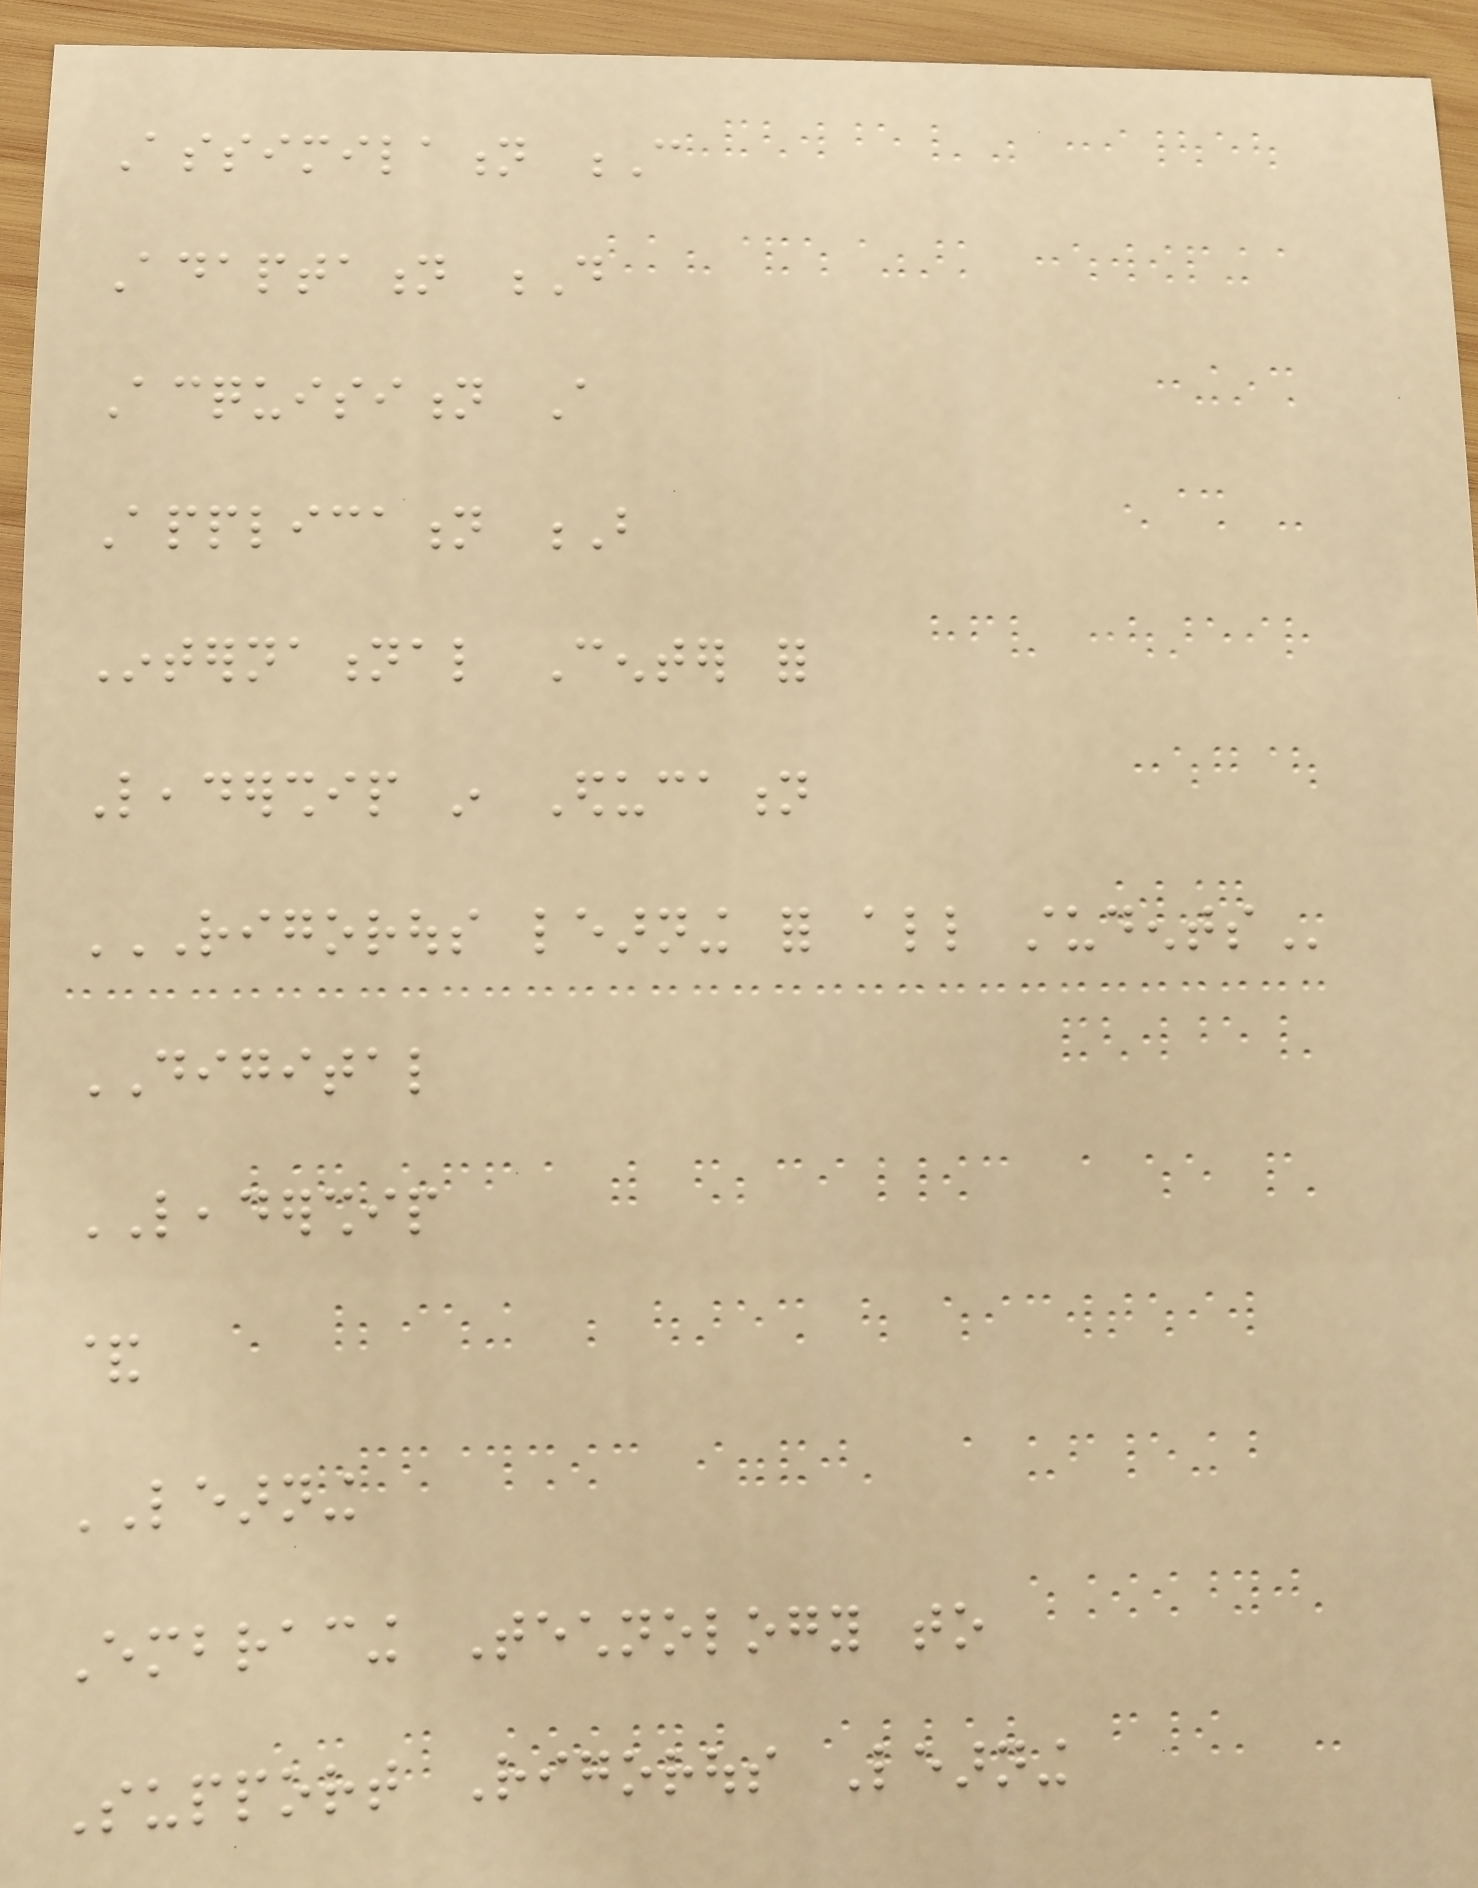Assimilation C
Adaptation D
Acquisition A
Application B
International Center for
Leadership in Education
RIGOROUS LEARNING FOR ALL STUDENTS
DIGITAL
LEADERSHIP
&
LEARNING
Embracing Technology to
Support Rigorous Learning
